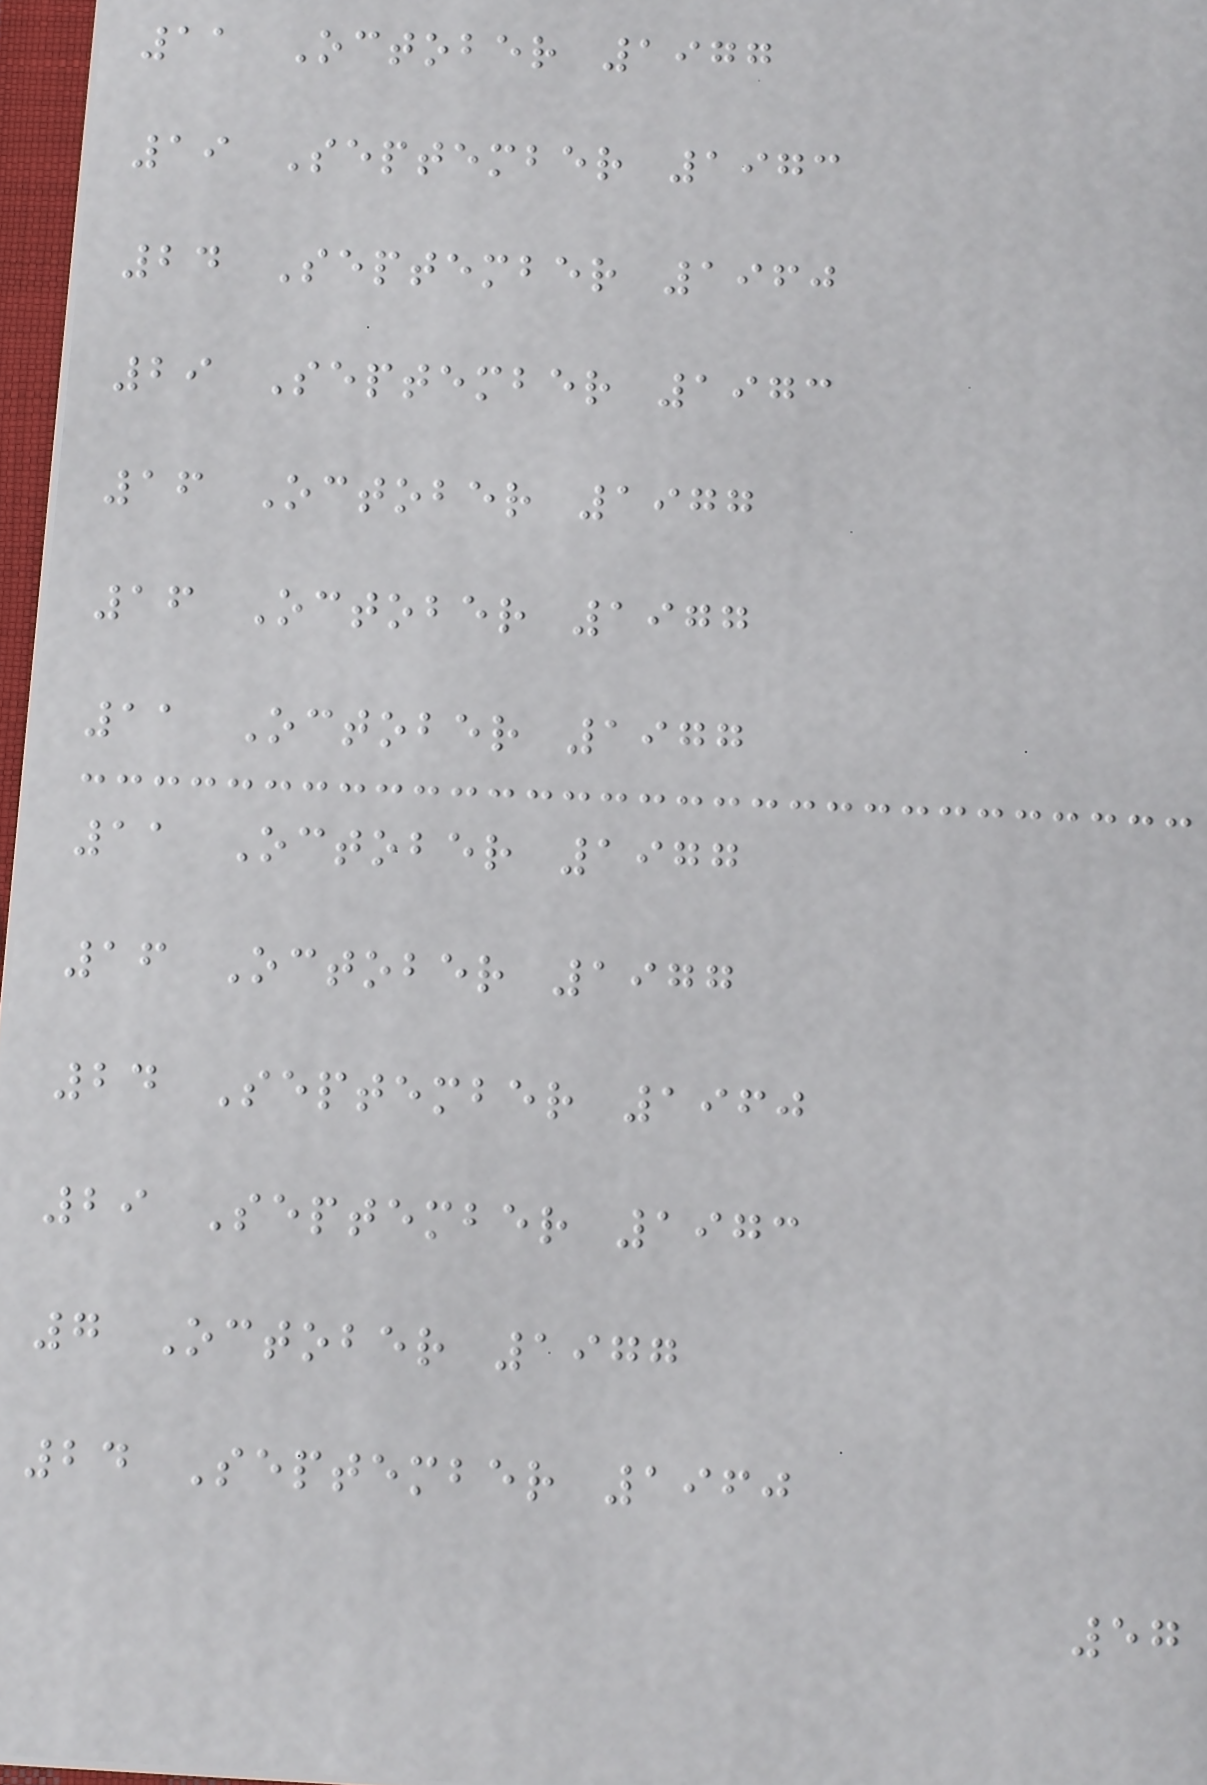11 October 1977
19 September 1973
24 September 1960
29 September 1973
16 October 1977
16 October 1977
11 October 1977
11 October 1977
16 October 1977
24 September 1960
29 September 1973
7 October 1977
24 September 1960
57
